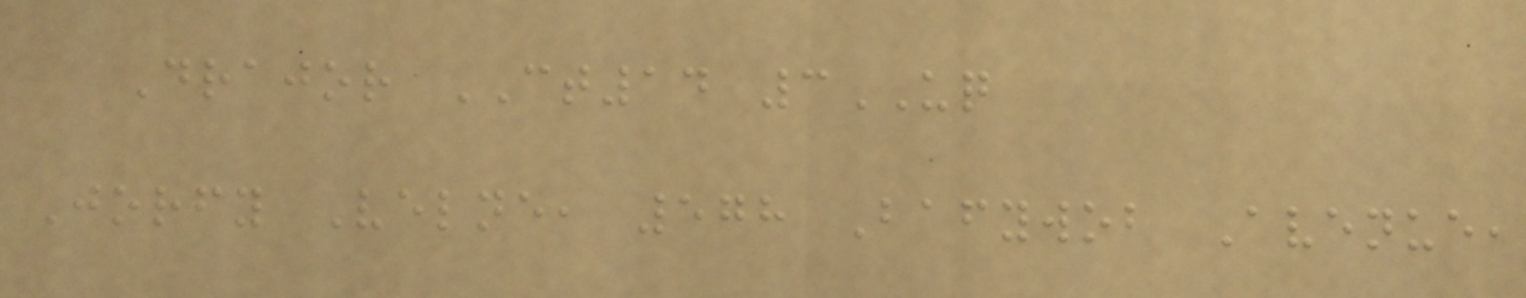Drajor CT14 3UQ
Jorfy Velne, 578 Bafywob Avenue,
